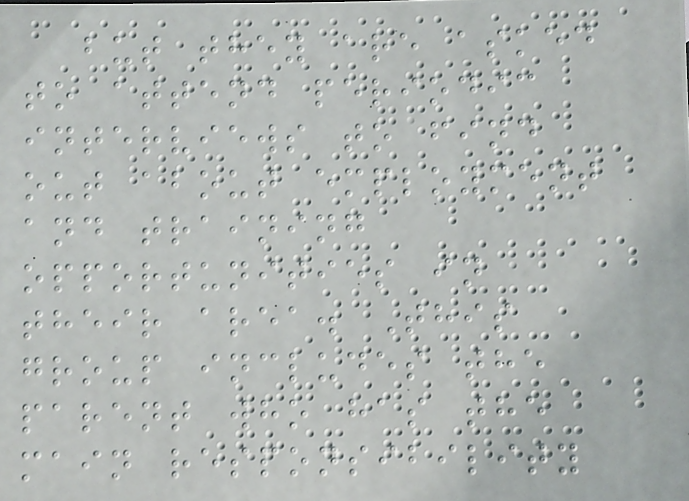but they are asked
to attend periodic
interviews to find
out about employment
and training
opportunities in
their area. This
group includes the
parent who has the
main responsibility
